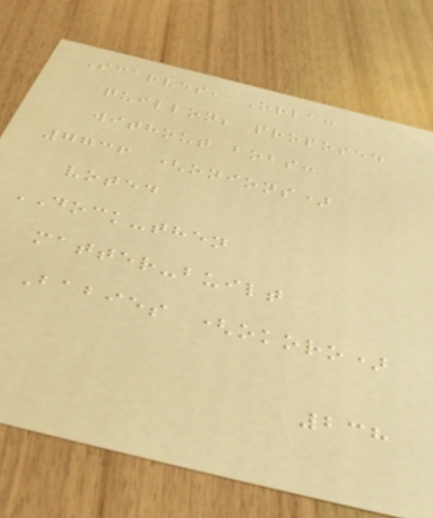Scarves, Orla:
quillon; proposed
without bobs:
7736 (onions)
voted
DOCK-then
matter-built
Babies (okoro)
238
